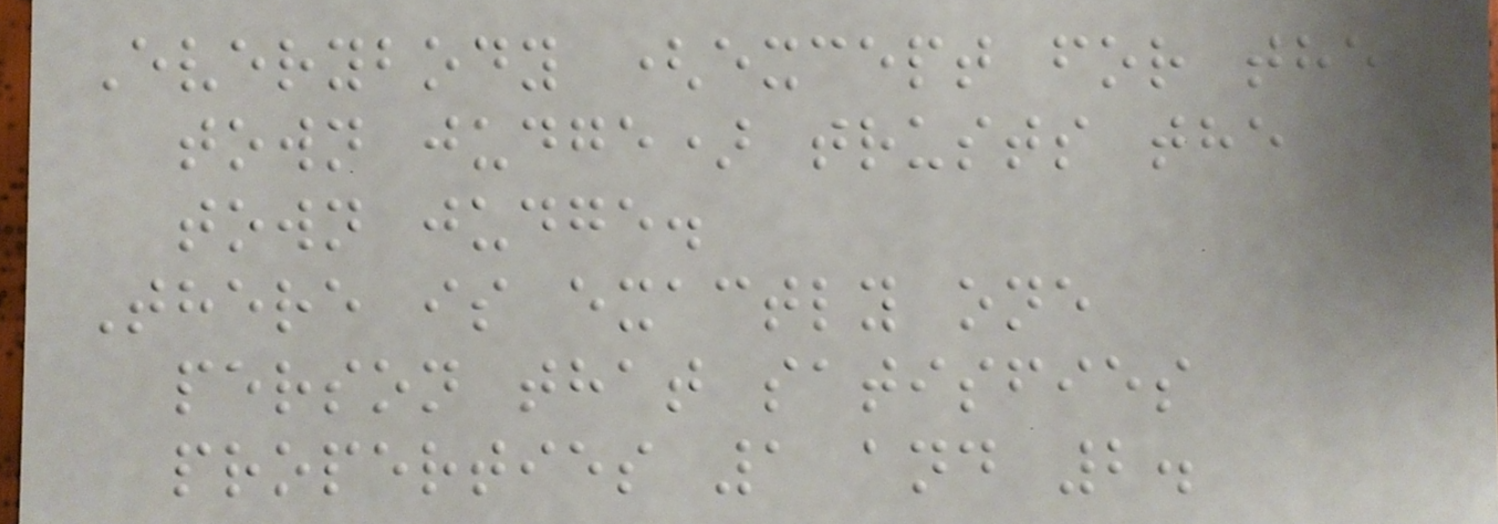Everybody (except for the
town judge) trusts the
town judge.
There is exactly one
person that satisfies
properties 1 and 2.
